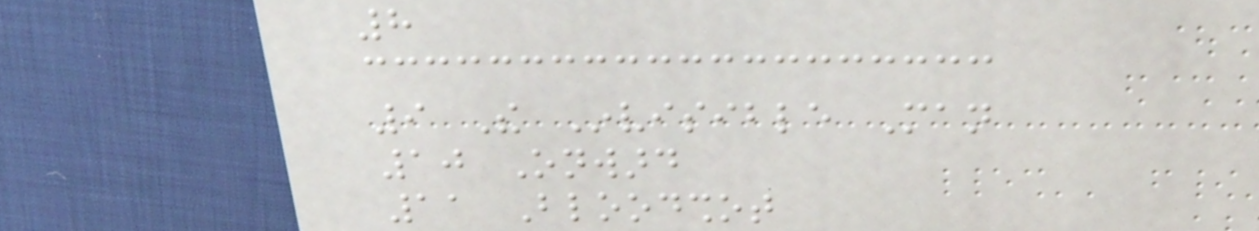8
9 The Invisible Man
10 Onward
11 Bloodshot
